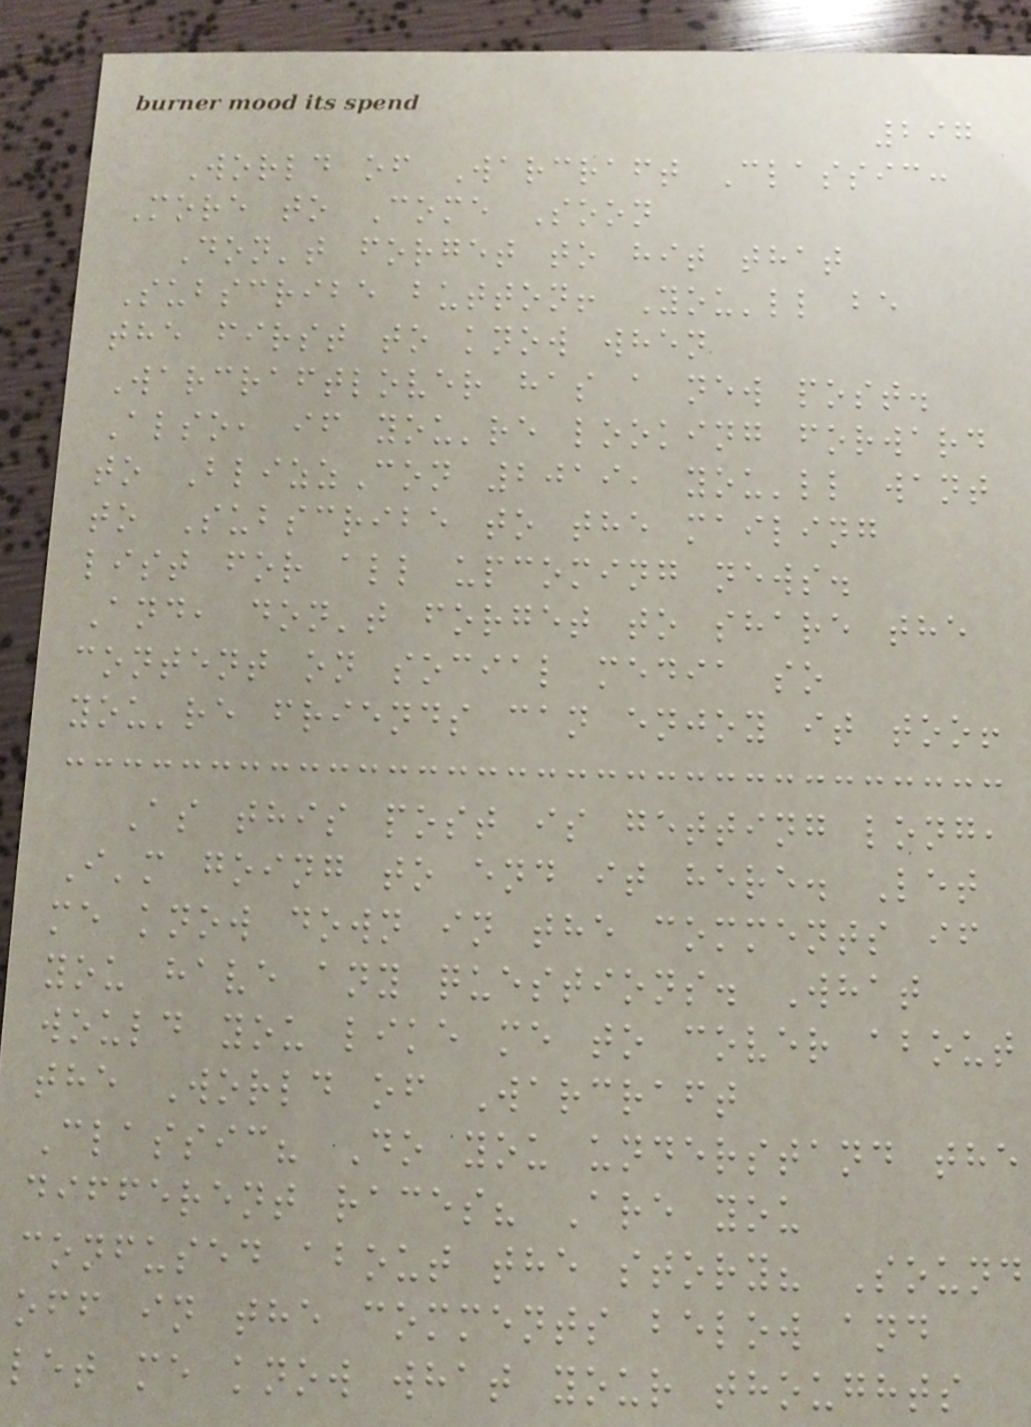297
World of Warcraft Classic:
More to Come Soon
Don't forget to hit that
Subscribe button! You'll be
the first to know when
Warcraftlover has a new post.
Also, if you're looking forward
to BlizzCon 2019, you'll want
to Subscribe to the mailing
list for all upcoming news.
And, don't forget to share the
content on social media so
you're friends can enjoy it too!
As this post is getting long,
I'm going to end it here. Let
me know down in the comments if
you have any questions. What
would you like me to cover about
the World of Warcraft
Classic? Do you understand the
different races? Are you
confused about the story? Sound
off in the comments below and
let me know what your thoughts
